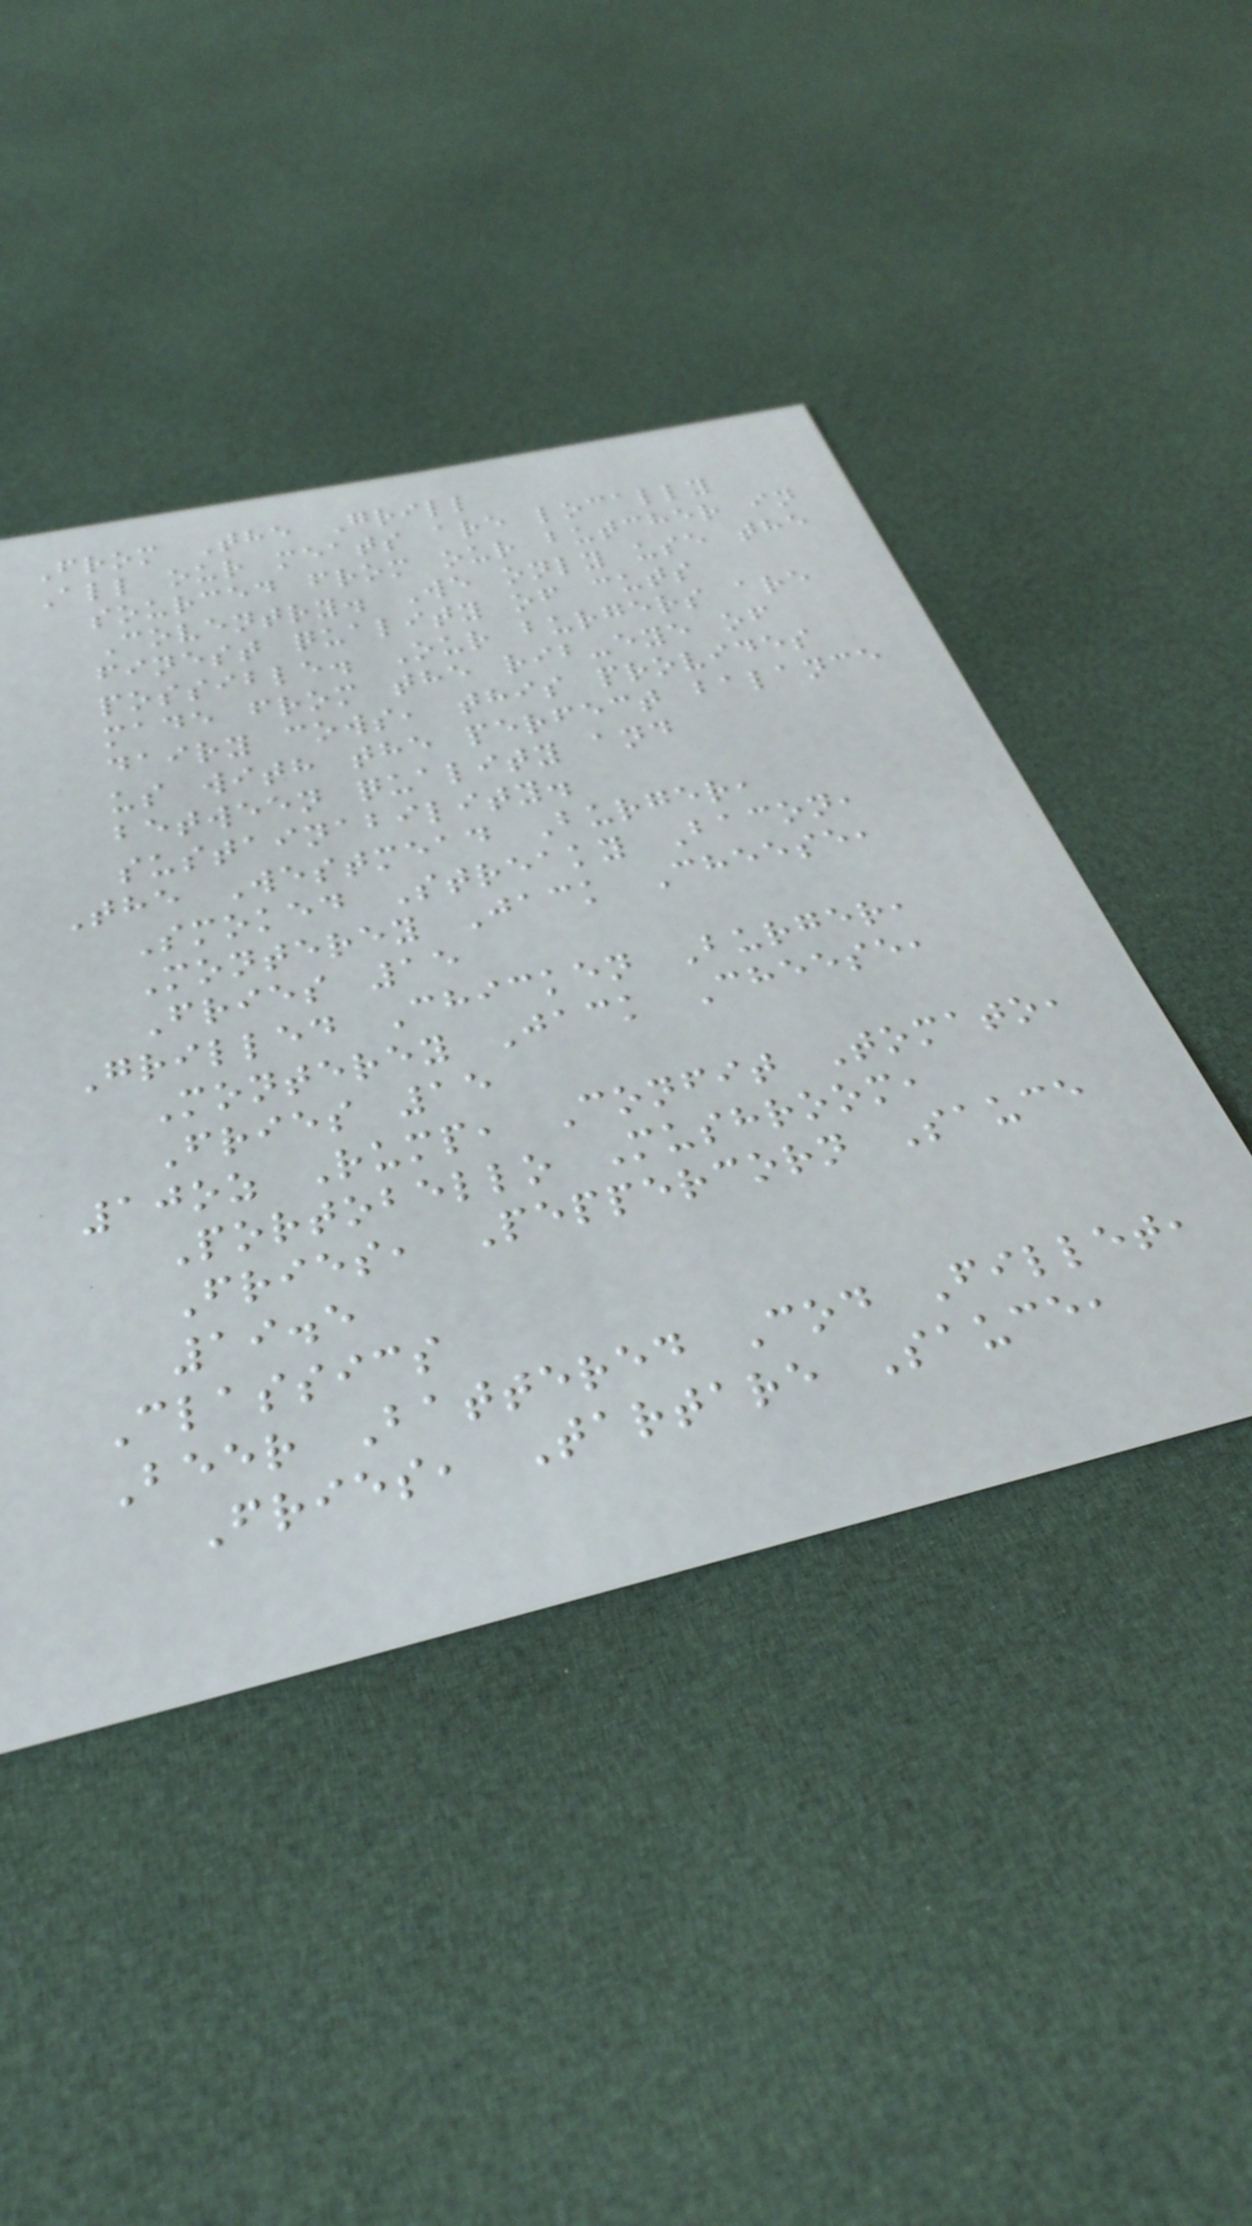From The Grill
All our meats are locally
sourced from our butcher in
Coventry. We only use the
finest quality of cuts
possible. Our burgers are
made from the rib-eye of
dairy cows, this provides
us with the perfect balance
between quality and
sustainability.
The Westmead Burger,
Smoked Streaky Bacon,
Monterey Jack Cheese,
Fries 15
Grilled Chicken Burger,
Monterey Jack Cheese,
Fries 15
10oz Rump, Confit Tomato,
Portobello Mushroom,
Fries, Peppercorn Sauce
19.5
Classics
Beer Battered Cod Fillet,
Fries, Tartare Sauce,
